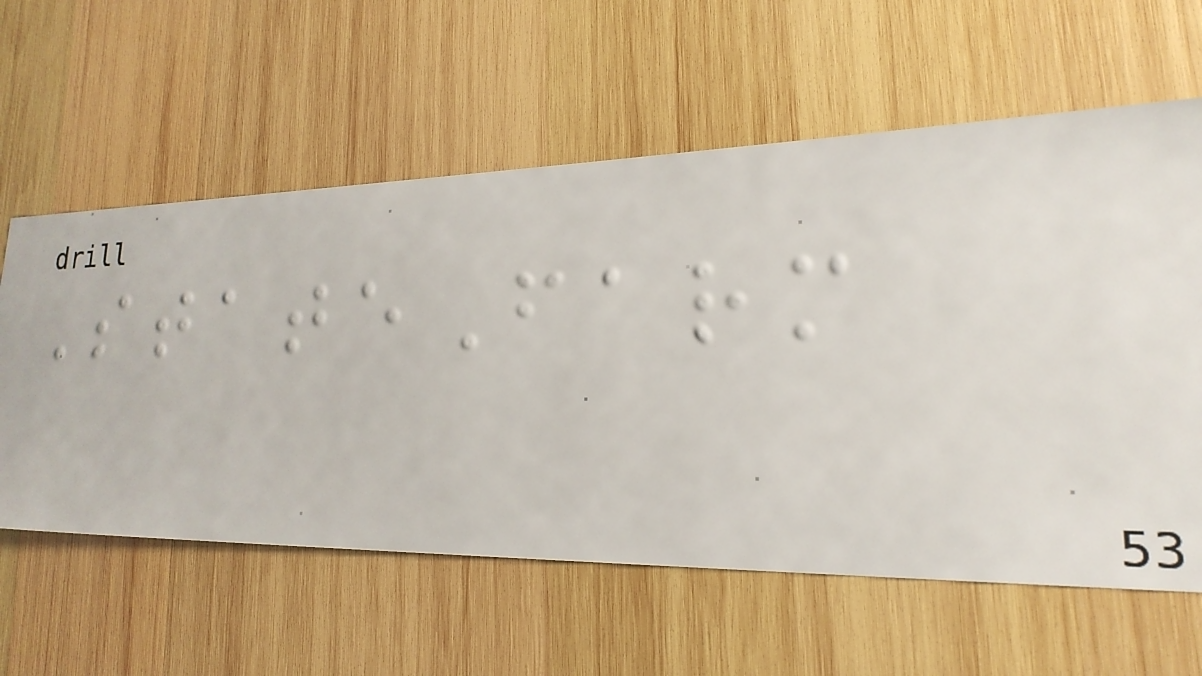StateFarm
